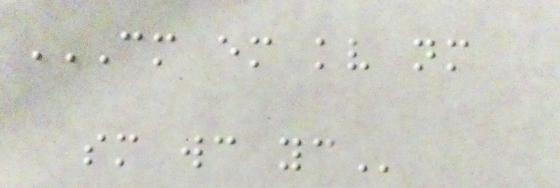CM EM KV NM
SM WC YC
